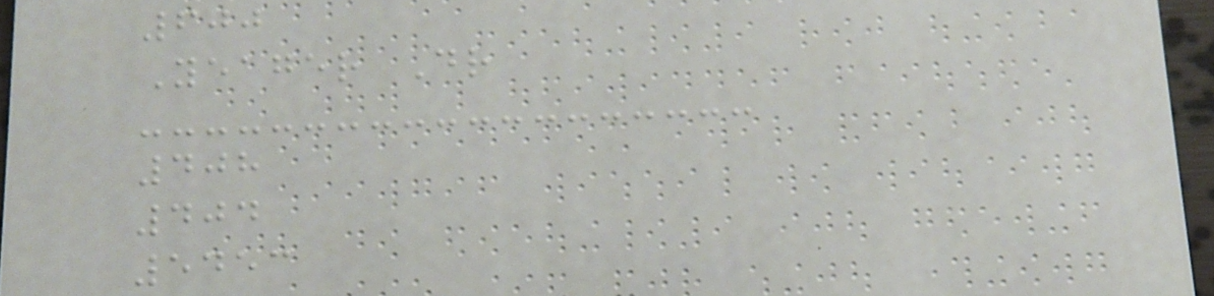600
Yeager Dr
408
404
5453
